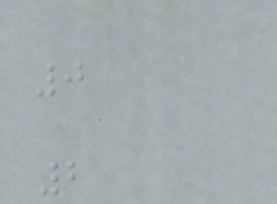0
2
